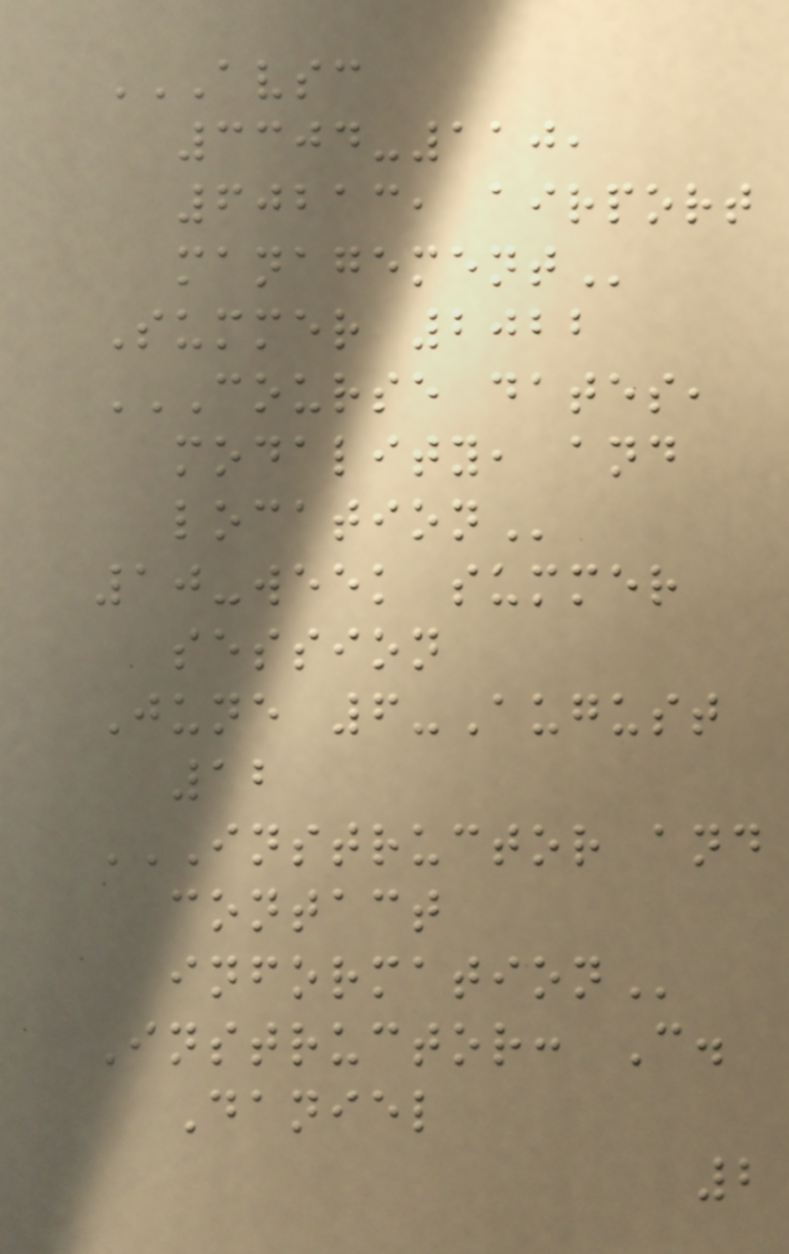AVSC
3304-110,
60213, AIRPORT
MANAGEMENT
Summer 2022
COURSE DATES,
MODALITY, AND
LOCATION
10-week summer
session
June 6-August
12
INSTRUCTOR AND
CONTACT
INFORMATION
Instructor: C.
Daniel
2
